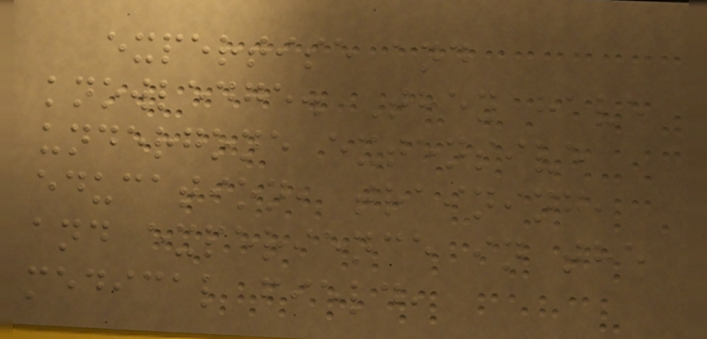expertise and
knowledge. They have
undergone extensive
education, training,
and experience in the
medical field,
